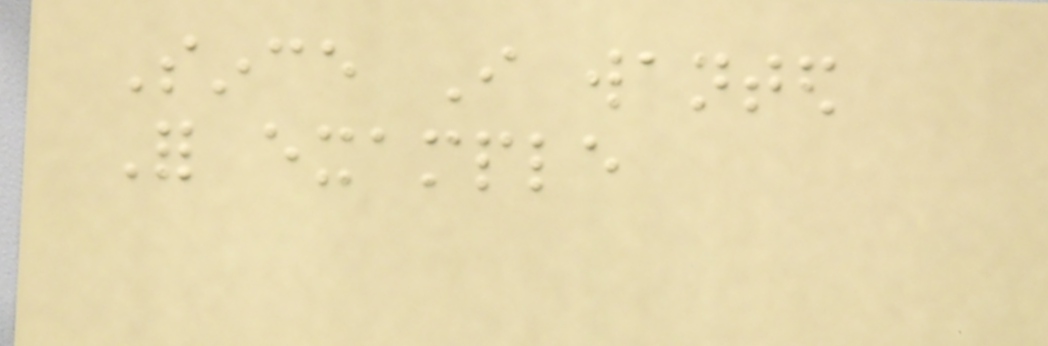Since I wanted
For example
